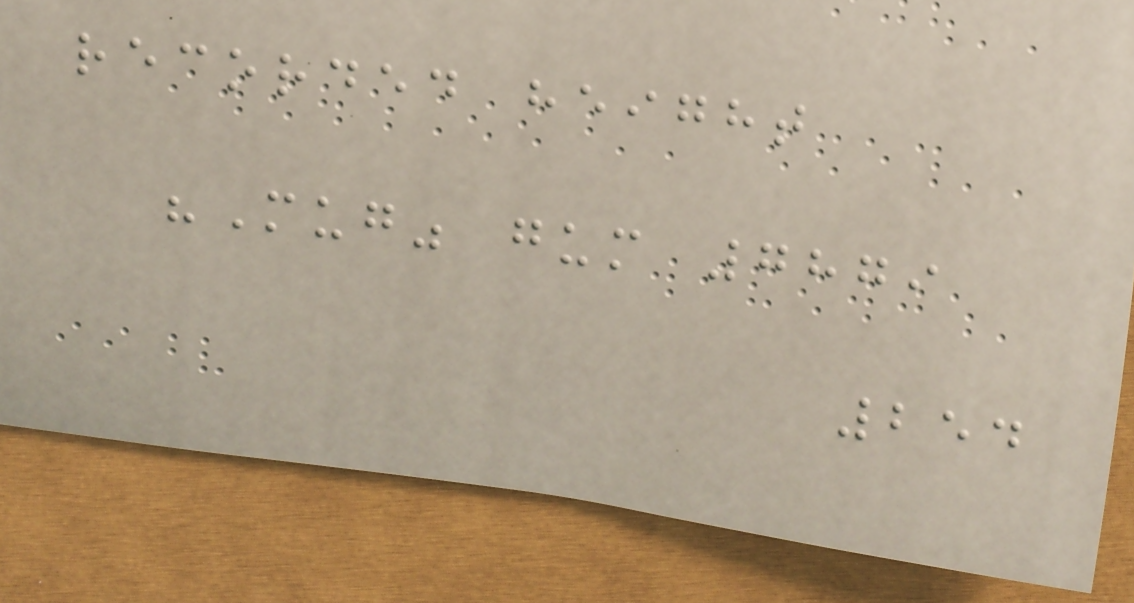recorded height
"Mug" gum 7879
254
